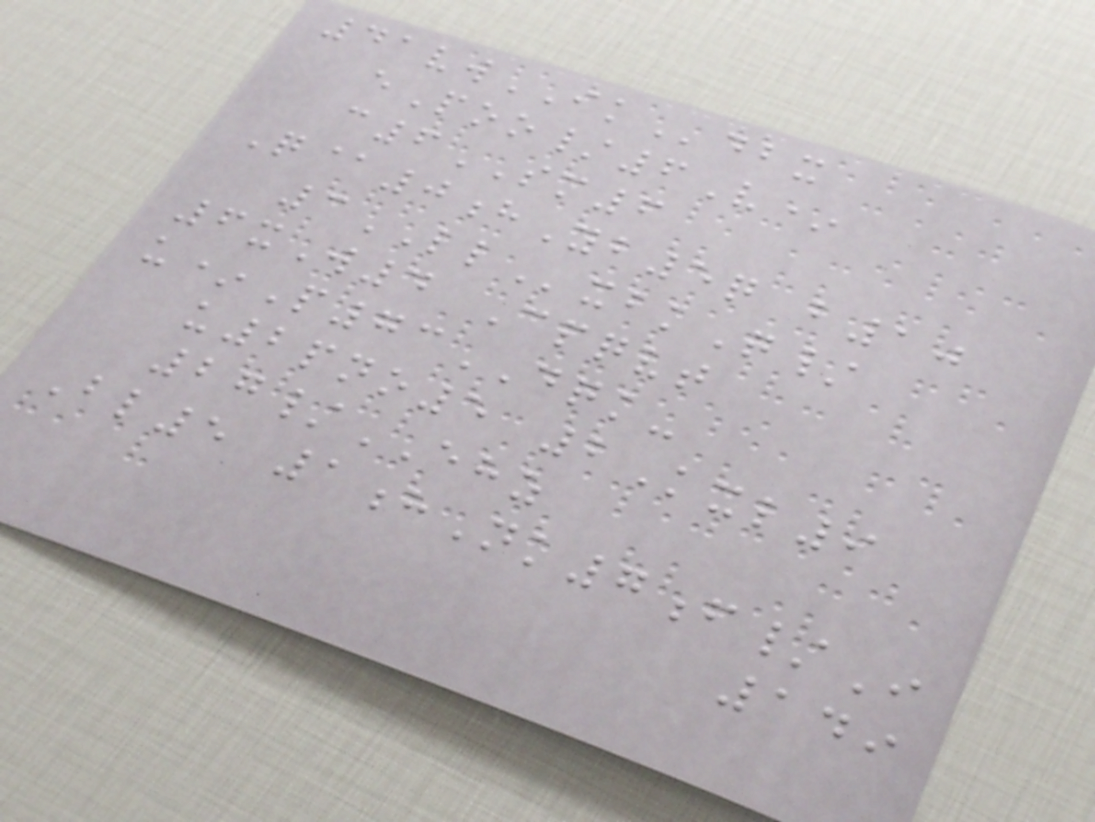41vwIKdbx
ePoo/6V*
c6SM6
Q@0hYb5q b10
3LLxbkQ/
6xW4 Cpqvt
u*P73DQK-
u2pno5 2Kxl9
27/EHZ
Bl5 1hNk7f/I
149
